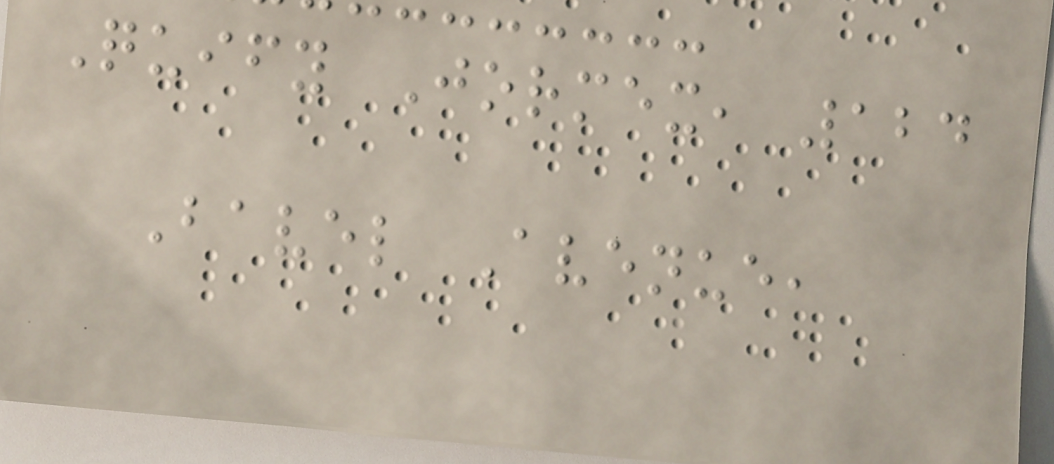Quify Jormex, 124
Bavel Avenue,
